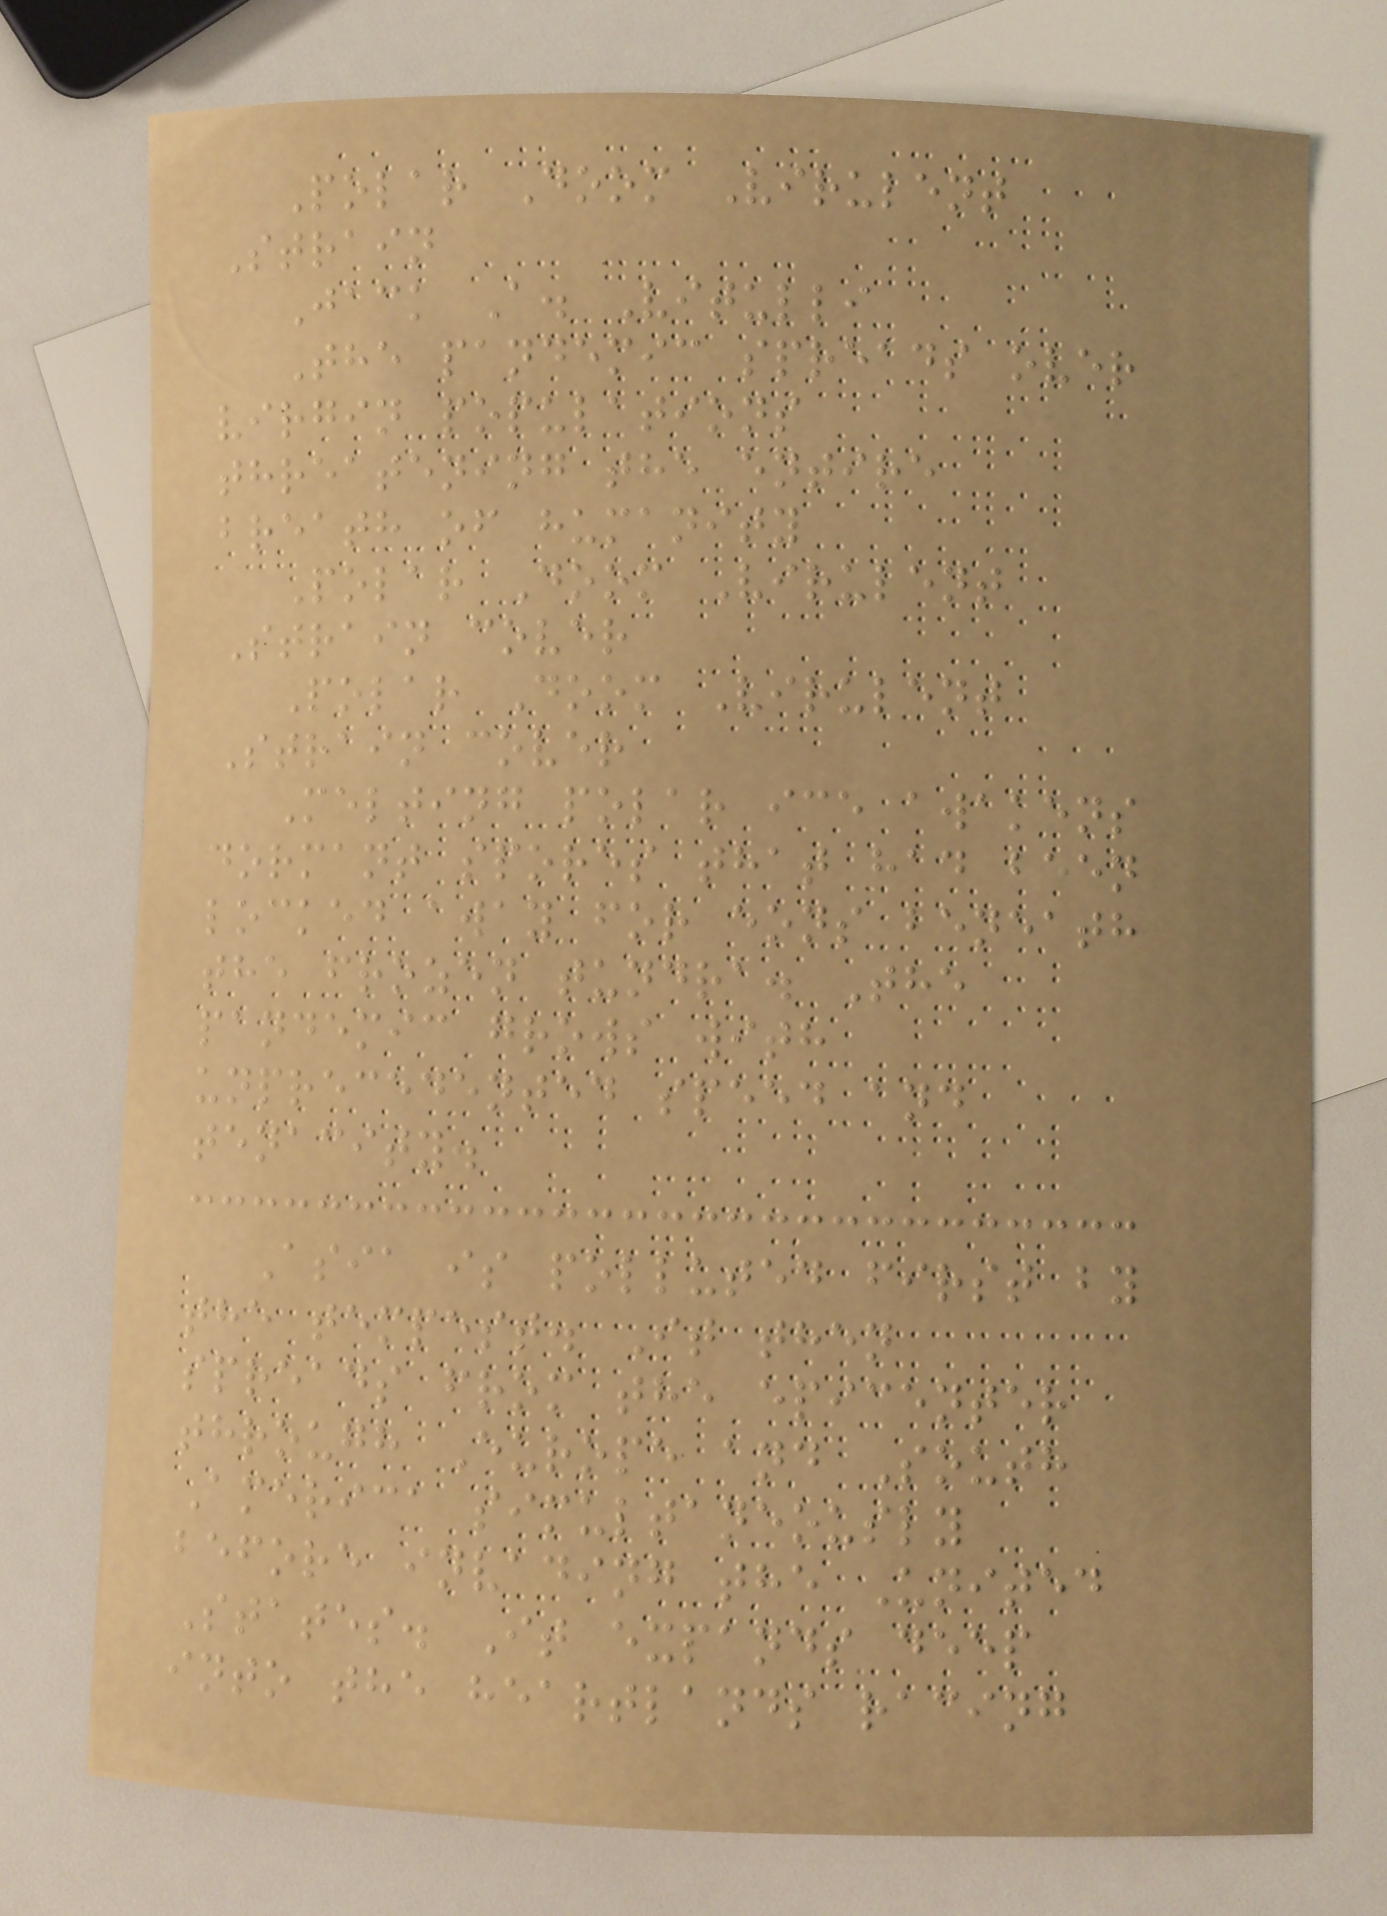Polar Doom Virulent
Strain
Jack A. Vitulli
The pandemic spreads over
virgin populations
threatening the entire
breath of humanity
Polar Doom Virulent
Strain cover
Polar Doom Virulent
Strain cover
Melting polar ice awakens
dormant spores that had been
locked away for eons beneath
the frozen tundra. The
pandemic grows with
unprecedented speed and
tenacity.
Asia is polluted first by
the tempest. It then
spreads from the epicenter
through Europe and South
America simultaneously
before invading the United
States. It expands deep
into the heartlands racing
